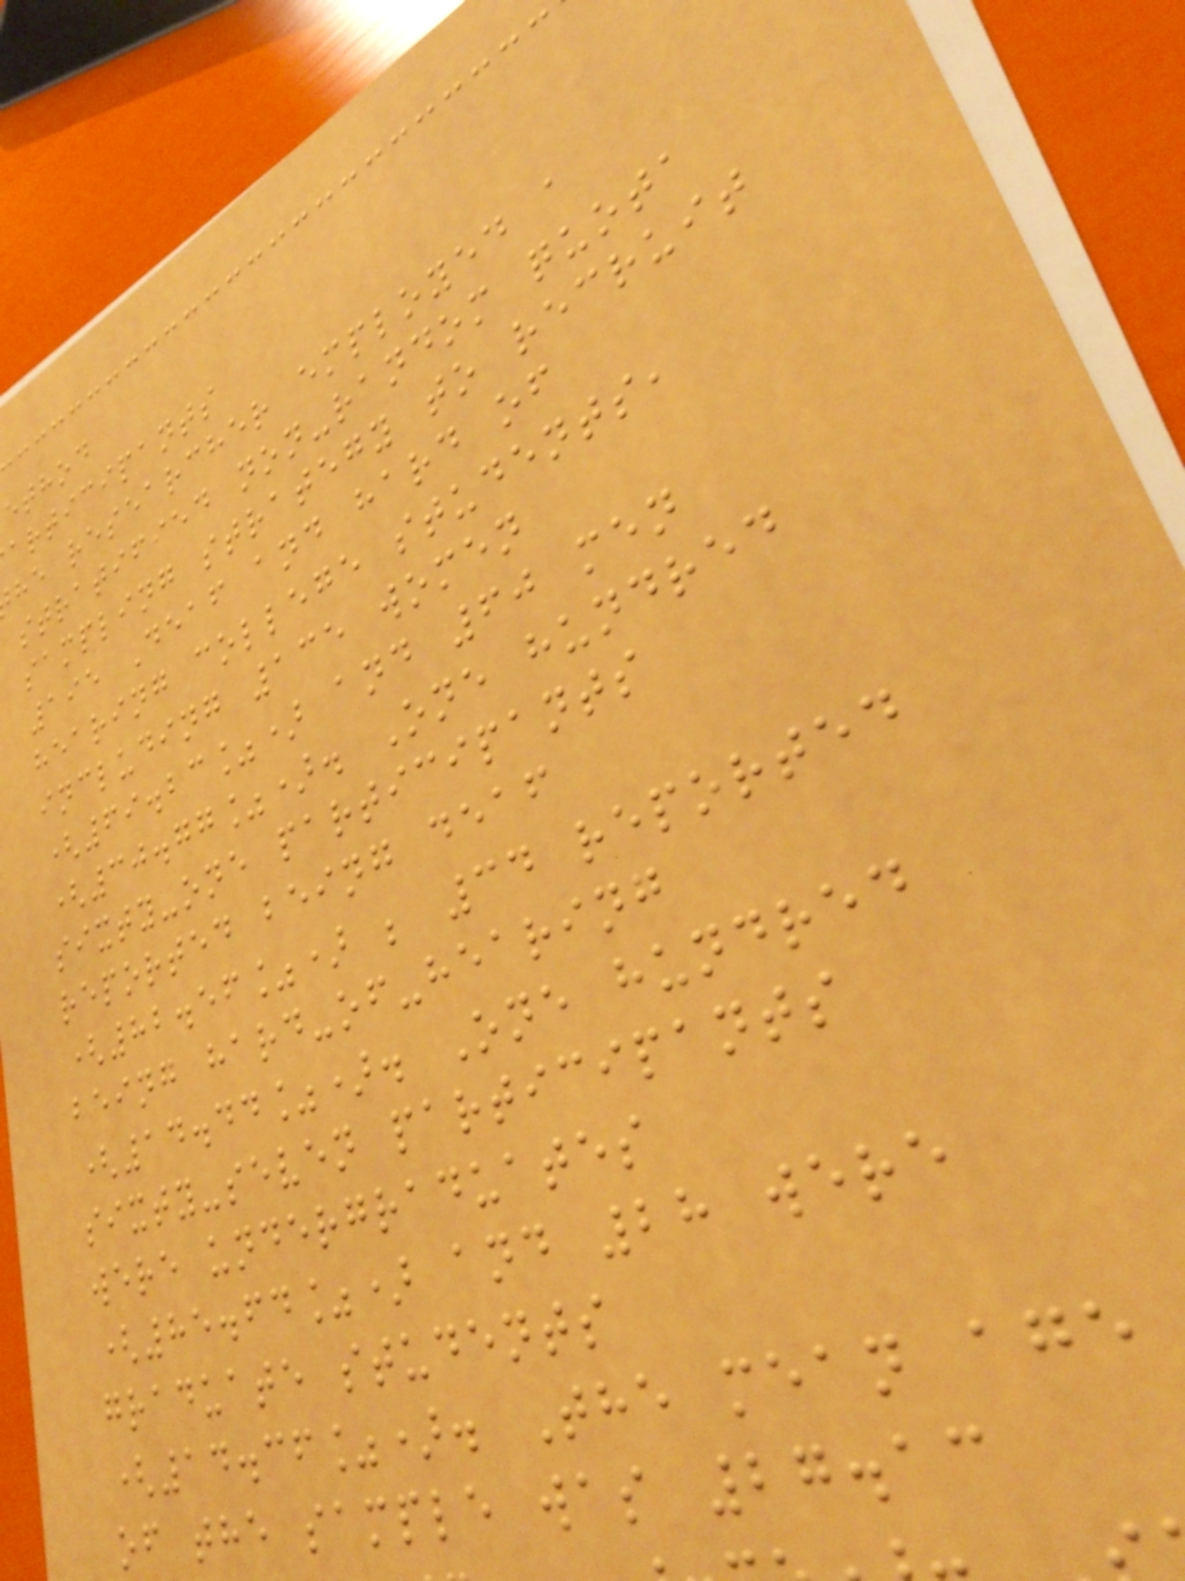ethod
articipants
he researcher employed a
stratified non-random quota
sampling strategy to recruit
195 Deaf and hard of
hearing college students,
including 135 women
(69.23%) and 60 men
(30.77%). One hundred
sixty-one participants
reported being deaf
(82.56%) ; 34 reported
being hard-of-hearing
(14.44%). One hundred
sixty-seven participants
were undergraduates
(85.64%) and 28 were
graduate students
(14.36%). The mean age
of the sample was 27.13
